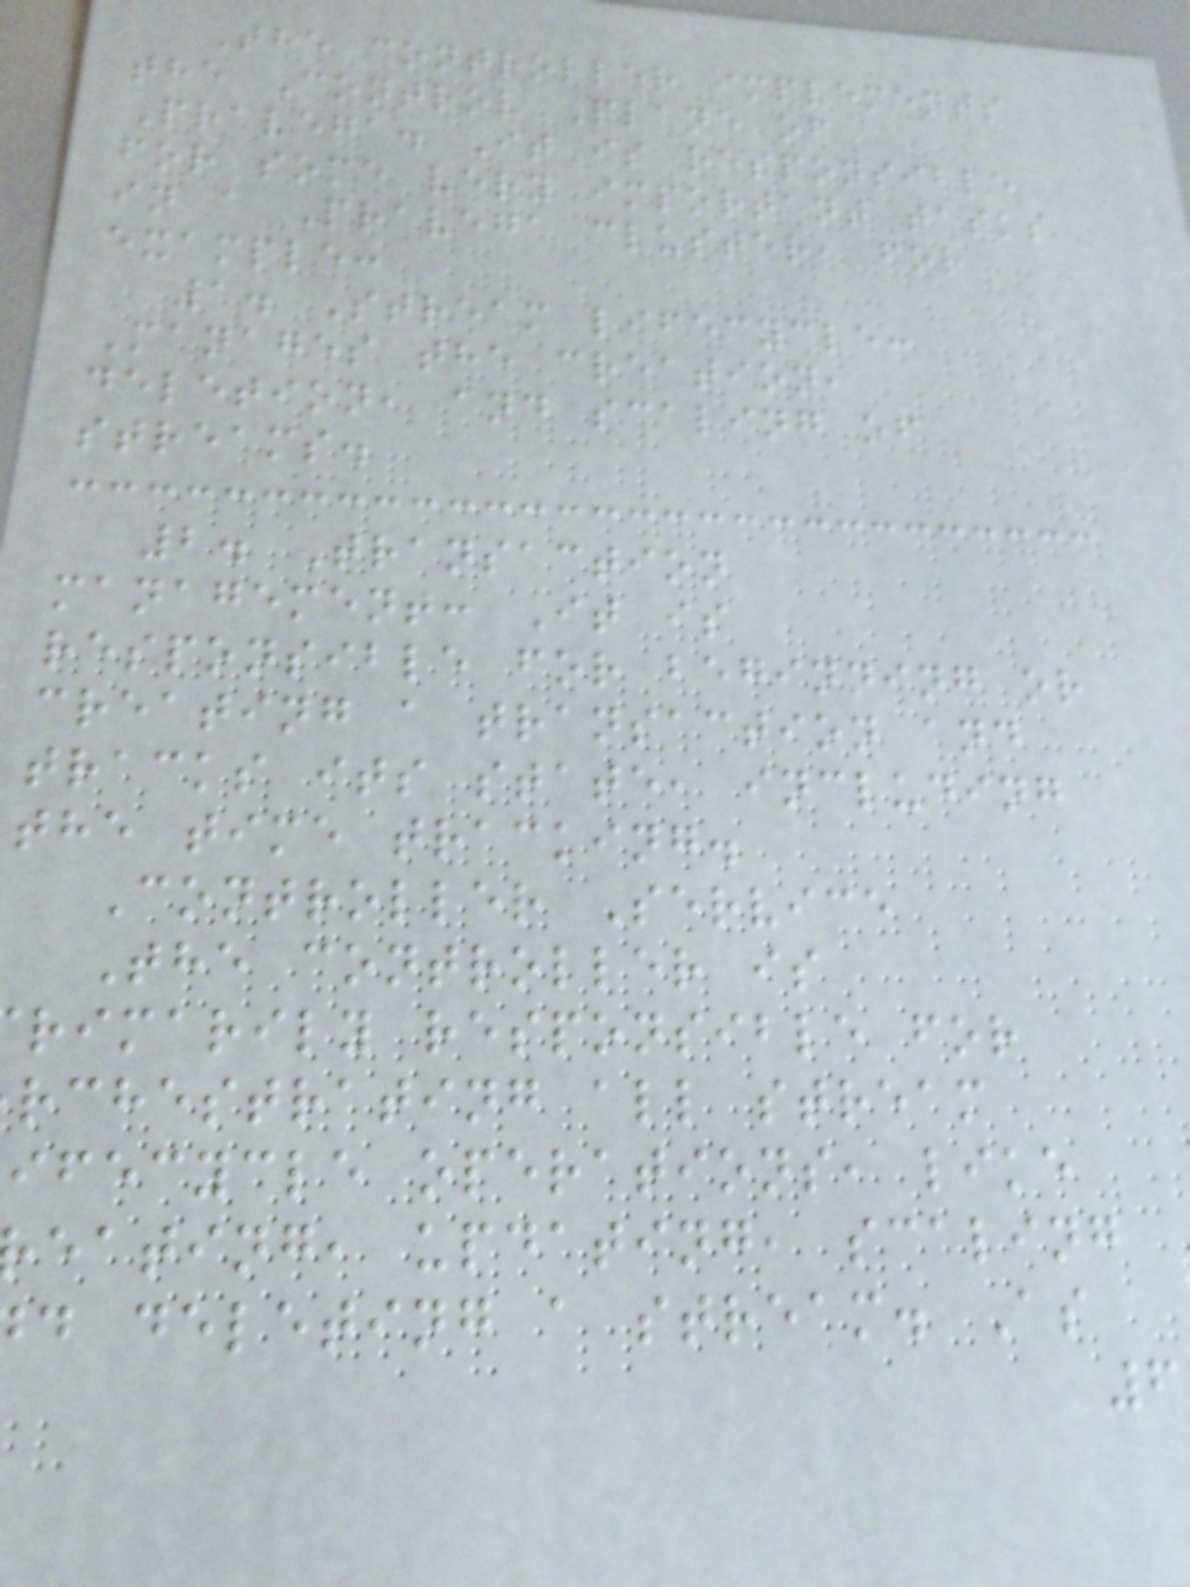The controller implements
the Control Plane of
Pravega. It is responsible
for some very important tasks
in a Pravega cluster, for
example:
1. Stream lifecycle:
Manages the creation,
deletion, and scaling of
streams.
2. Transaction
management: It is
responsible for beginning or
creating a transaction and
tracks its state, including
the time tracking.
Controller Service
The controller is
rimarily responsible for
rchestrating all stream
ifecycle operations, like
eating, updating, scaling
d deleting a stream. As
